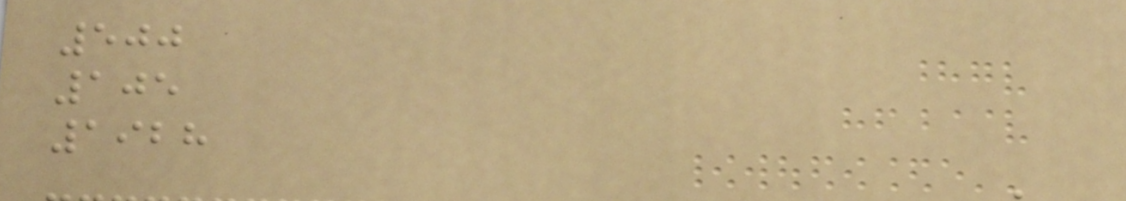500
105
1928
